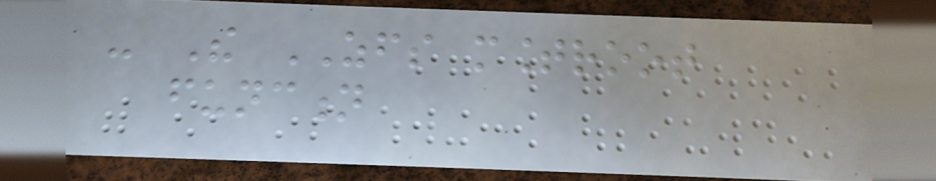- The ZFS mountroot
function
